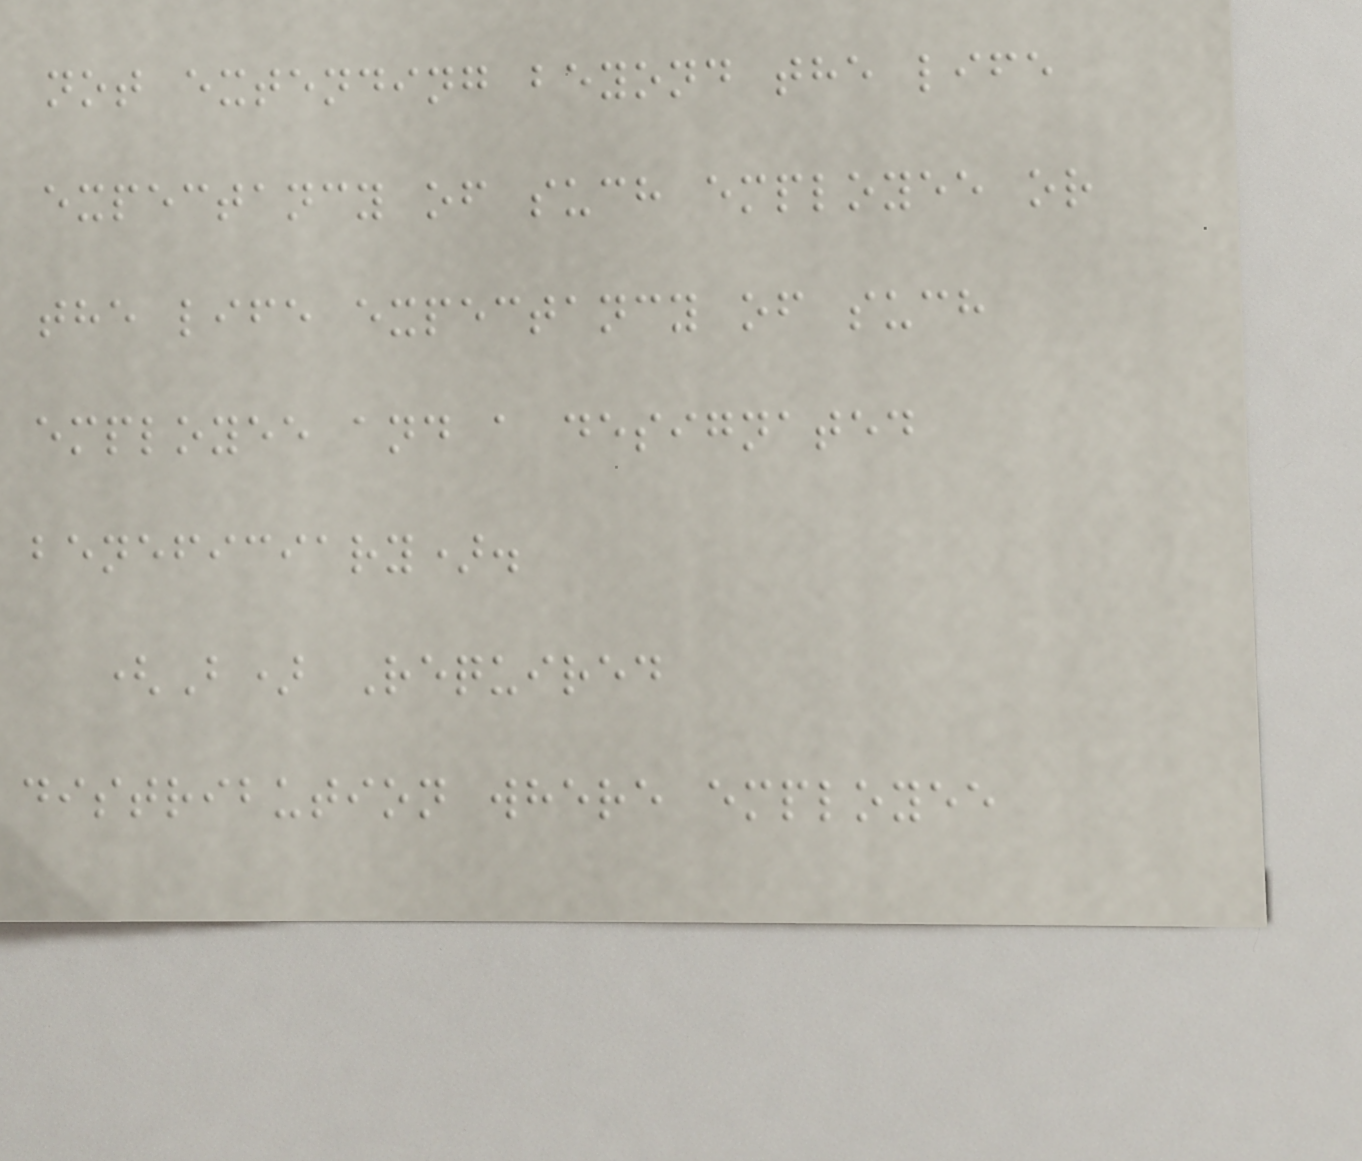not extending beyond the life
expectancy of such employee or
the life expectancy of such
employee and a designated
beneficiary).
(B) Required
distribution where employee
